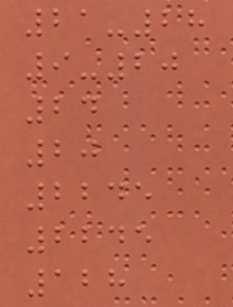21-28
9-20
24
20
2245
2245
128
